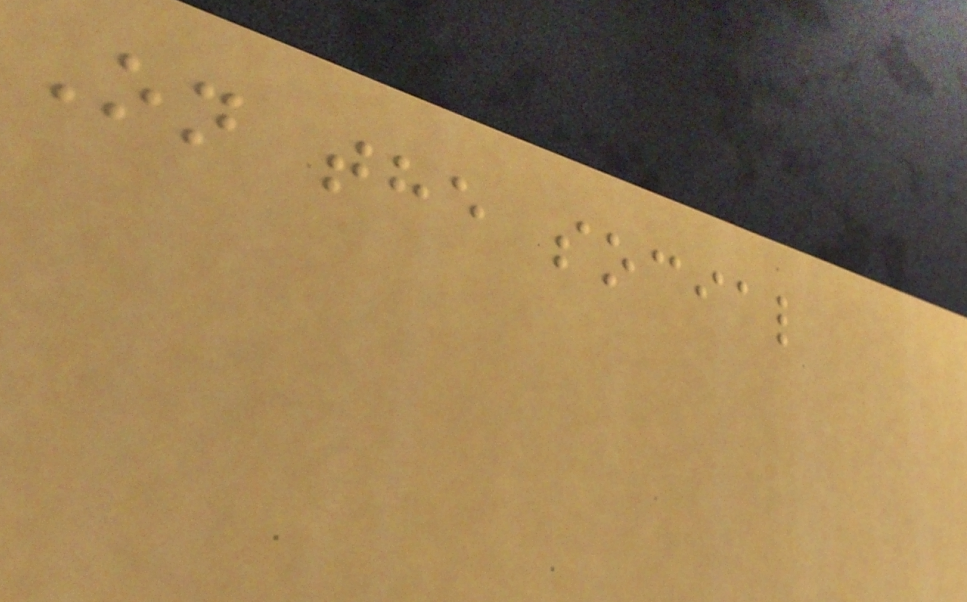On the social
